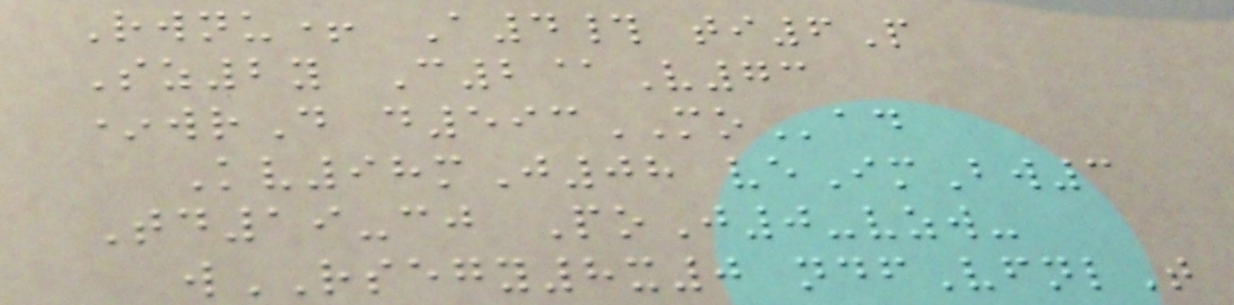Rwnu+ A4# ti6P
Sz2y C2@V73
*wrD d593MOad
Kv98mJ08 veImBw3
Td19-cj PoJ0-vzw-
wRSEGY8x0 ndfVfnlT
